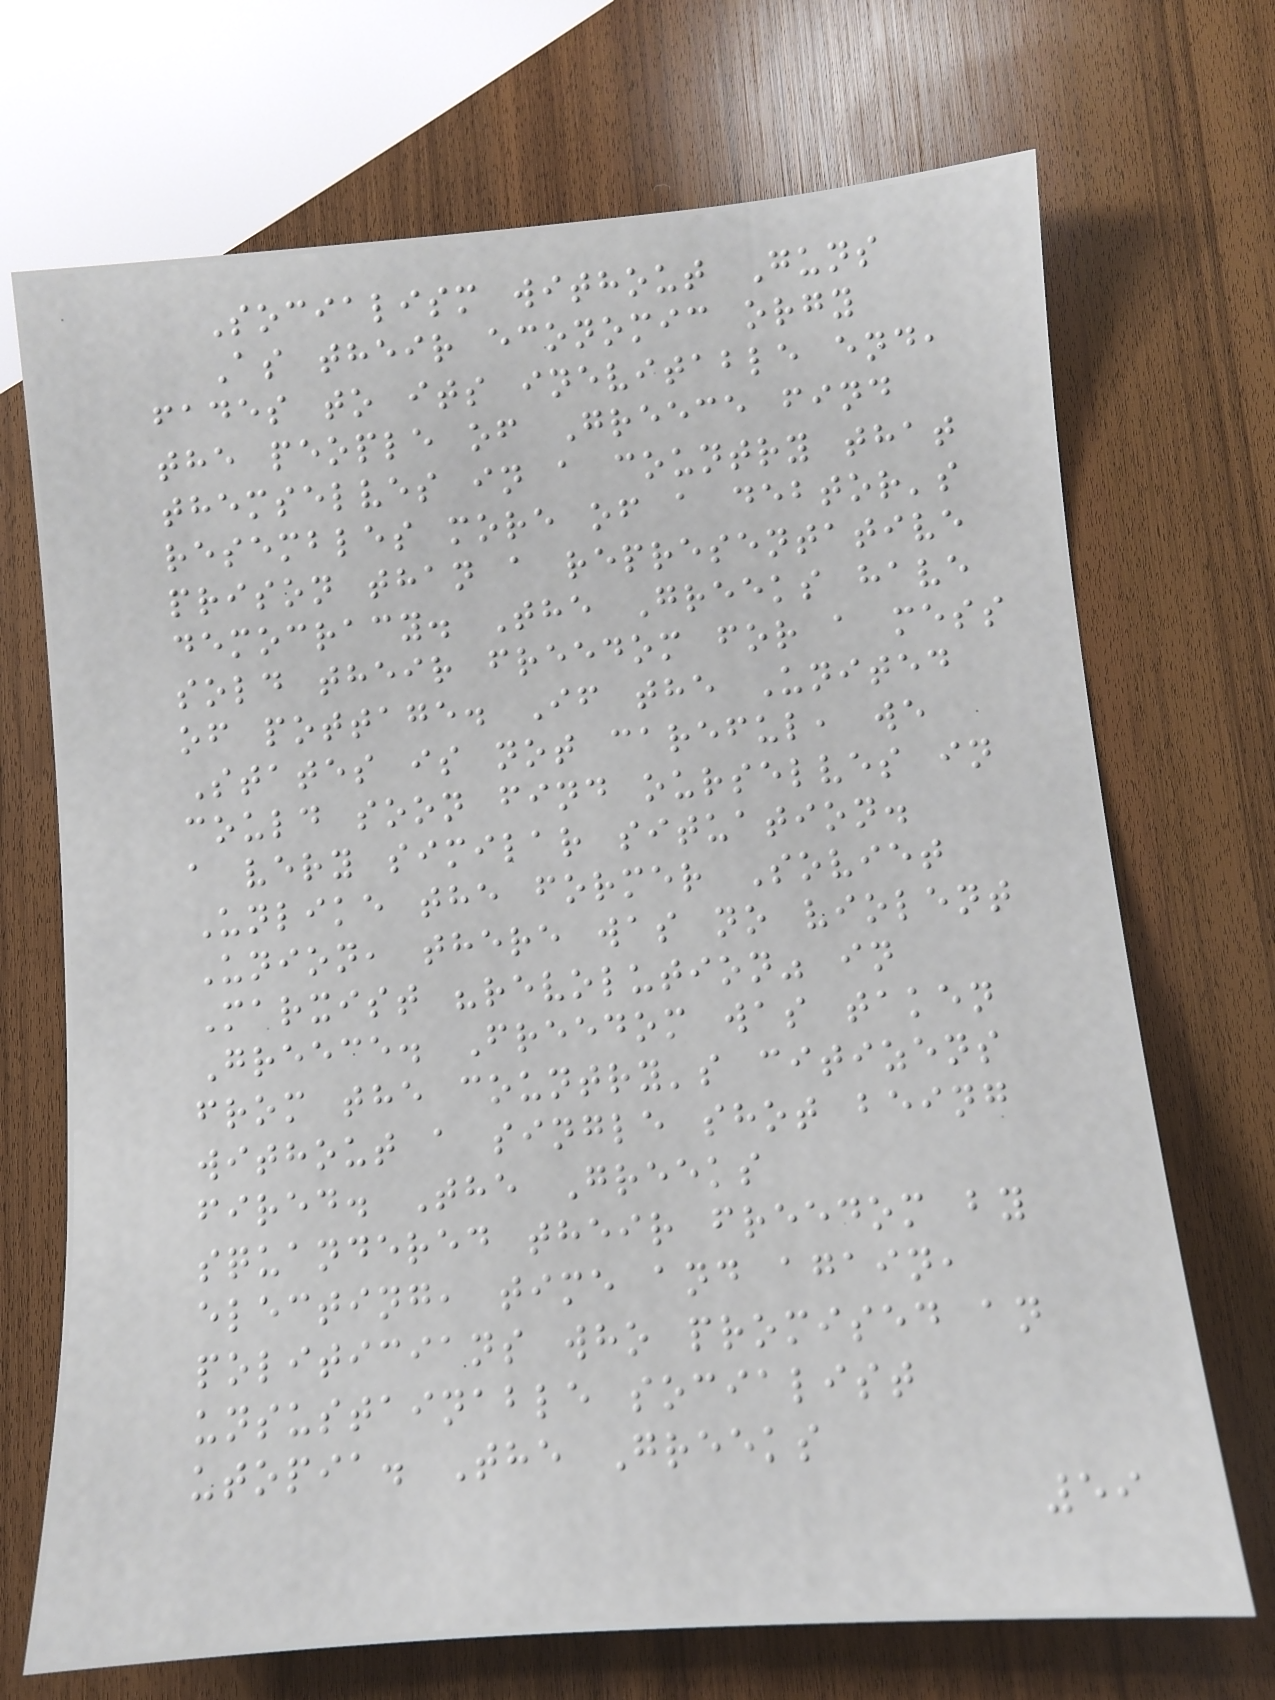Socialism without Guns
As their economic orgy
fades to its inevitable end,
the people of Greece find
themselves in a country that
resembles more of a debtor's
prison than a representative
democracy. The Greeks have
sold their freedom for a mess
of pottage. If the United
States is not careful, we
could soon find ourselves in
a very similar situation.
Unlike the former Soviet
Union, there was no violent
Marxist "revolution" in
Greece. Freedom was taken
from the country's citizens
without a single shot being
fired. The Greeks
squandered their freedom by
electing, time and again,
politicians who promised an
unsustainable socialist
utopia. The Greeks
59
